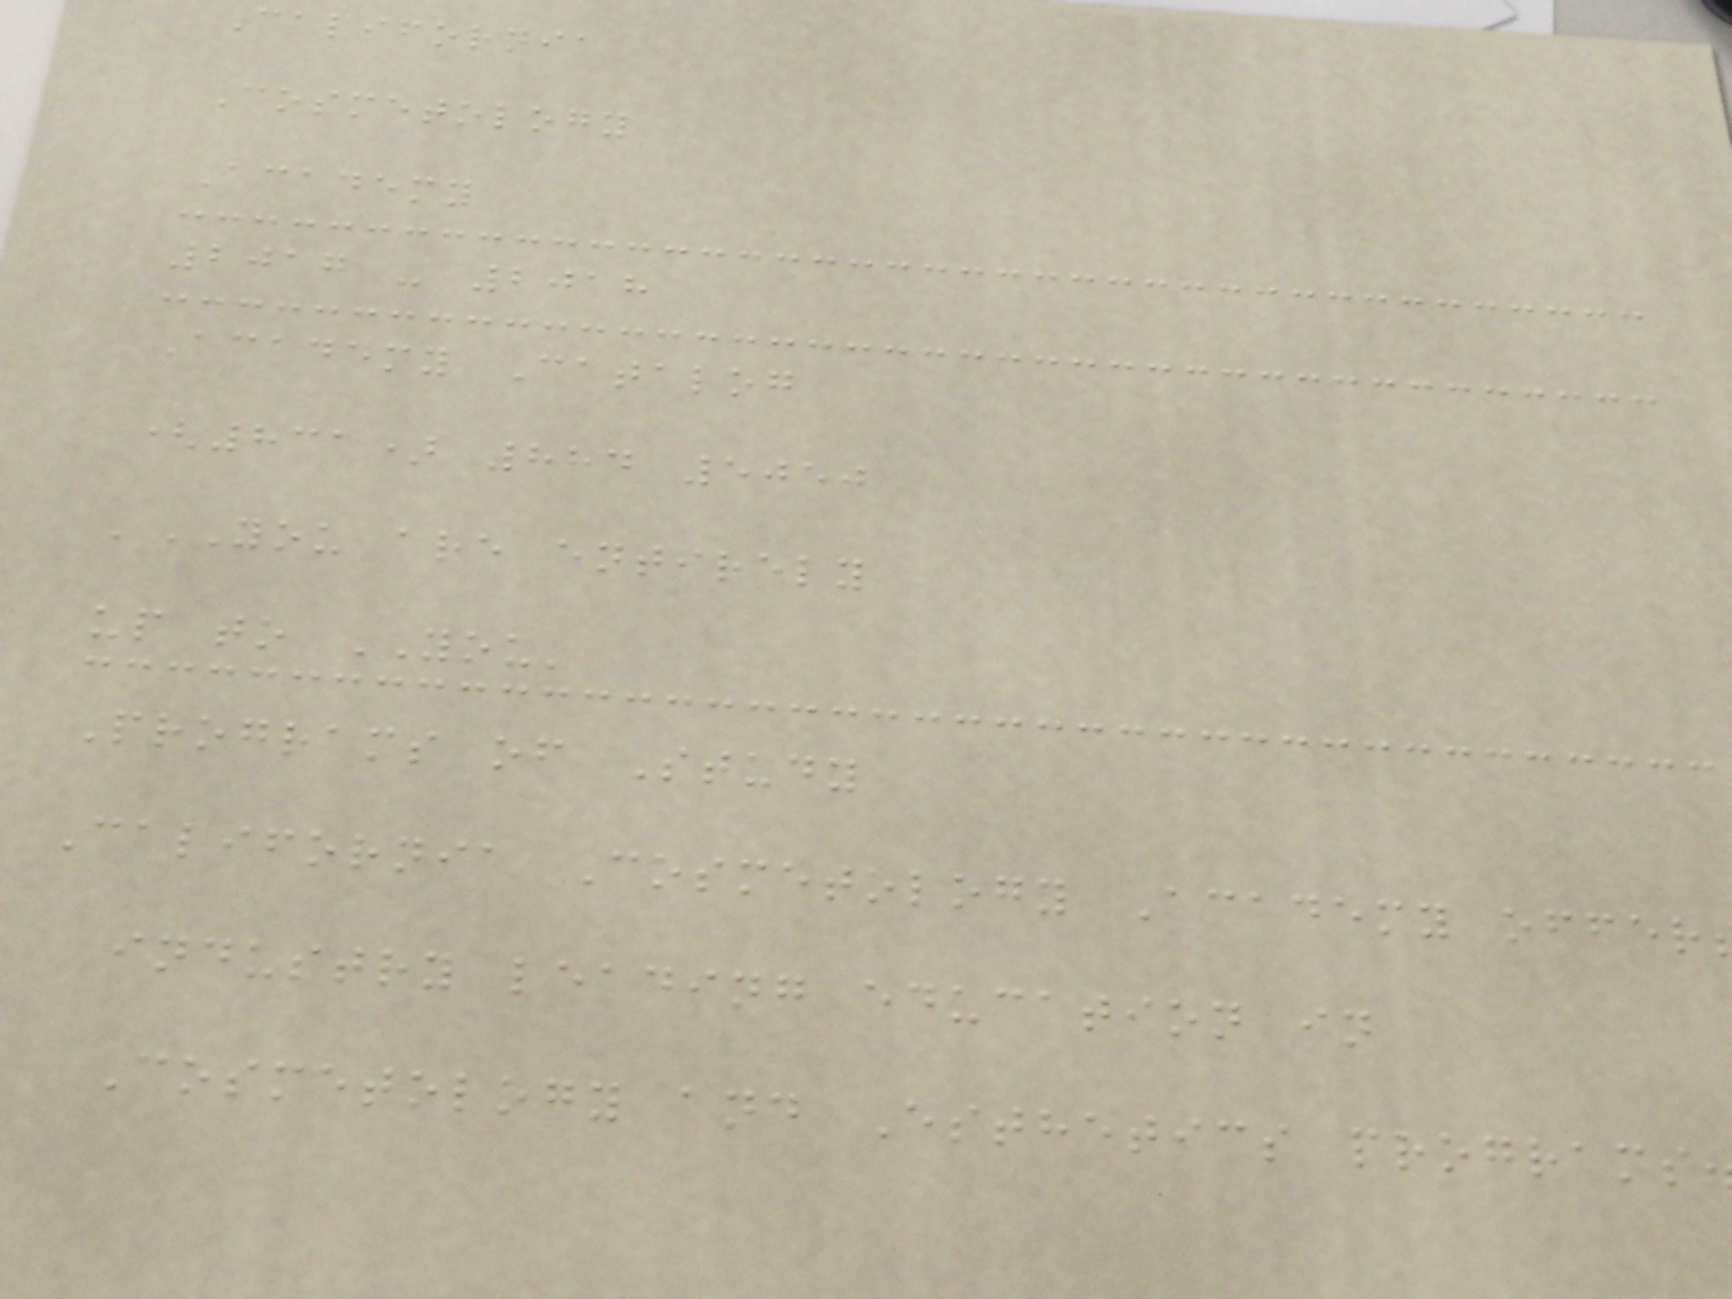California
Cosmetology
Academy
2017 - 2018
Academy Catalog
(831) 884 5050
'YOU are entirely
up to YOU'
Programs of Study
California Cosmetology Academy offer
industry leading education in
Cosmetology and Esthetics programs
